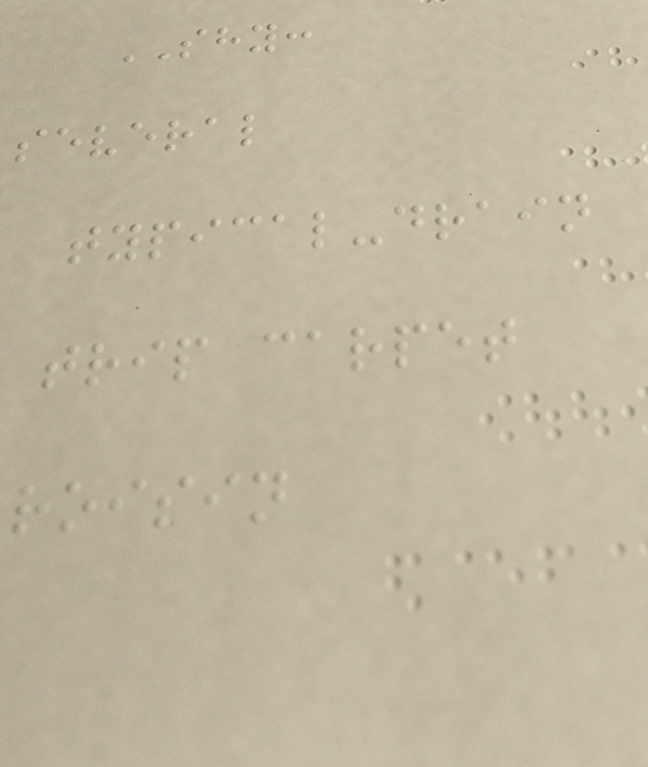SHY:
several
typical-drain
trip carpet
roisin
